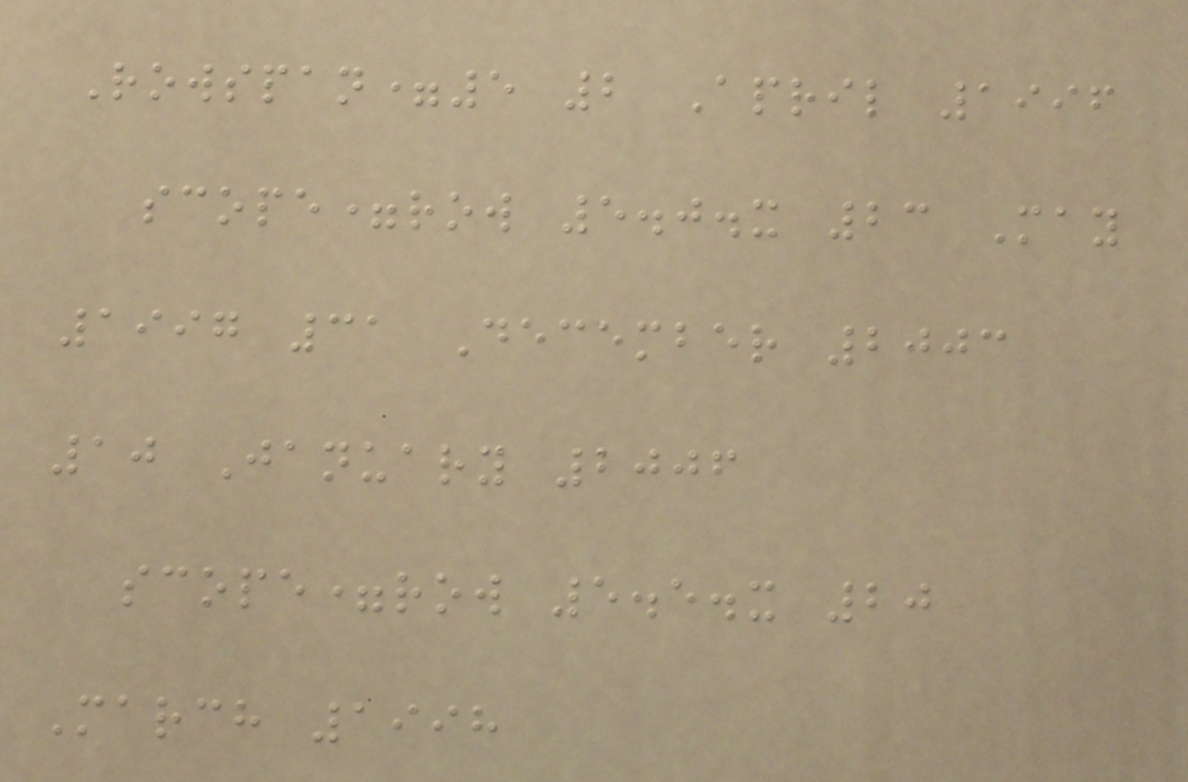Rowspan=5 2 April 1996
scope=row 5.0.x 23 May
1997 31 December 2003
10 January 2006
scope=row 5.5.x 20
March 1998
